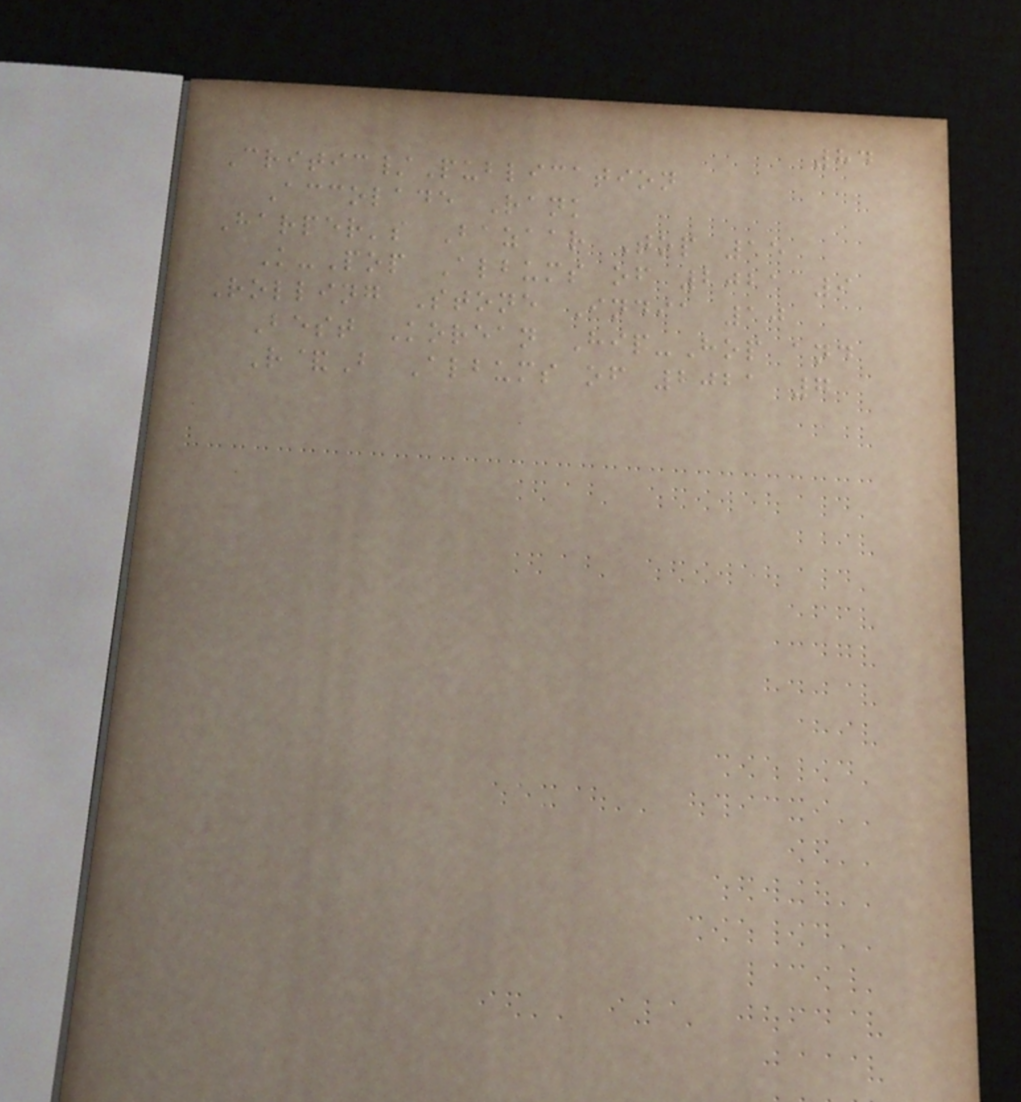84
Critic/Publication
Accolade Rank
Harper's Bazaar Top 15
K-Pop Albums of 2021 9
Rolling Stone India 10
Best Korean Hip-Hop and
R&B Albums of 2021 7
